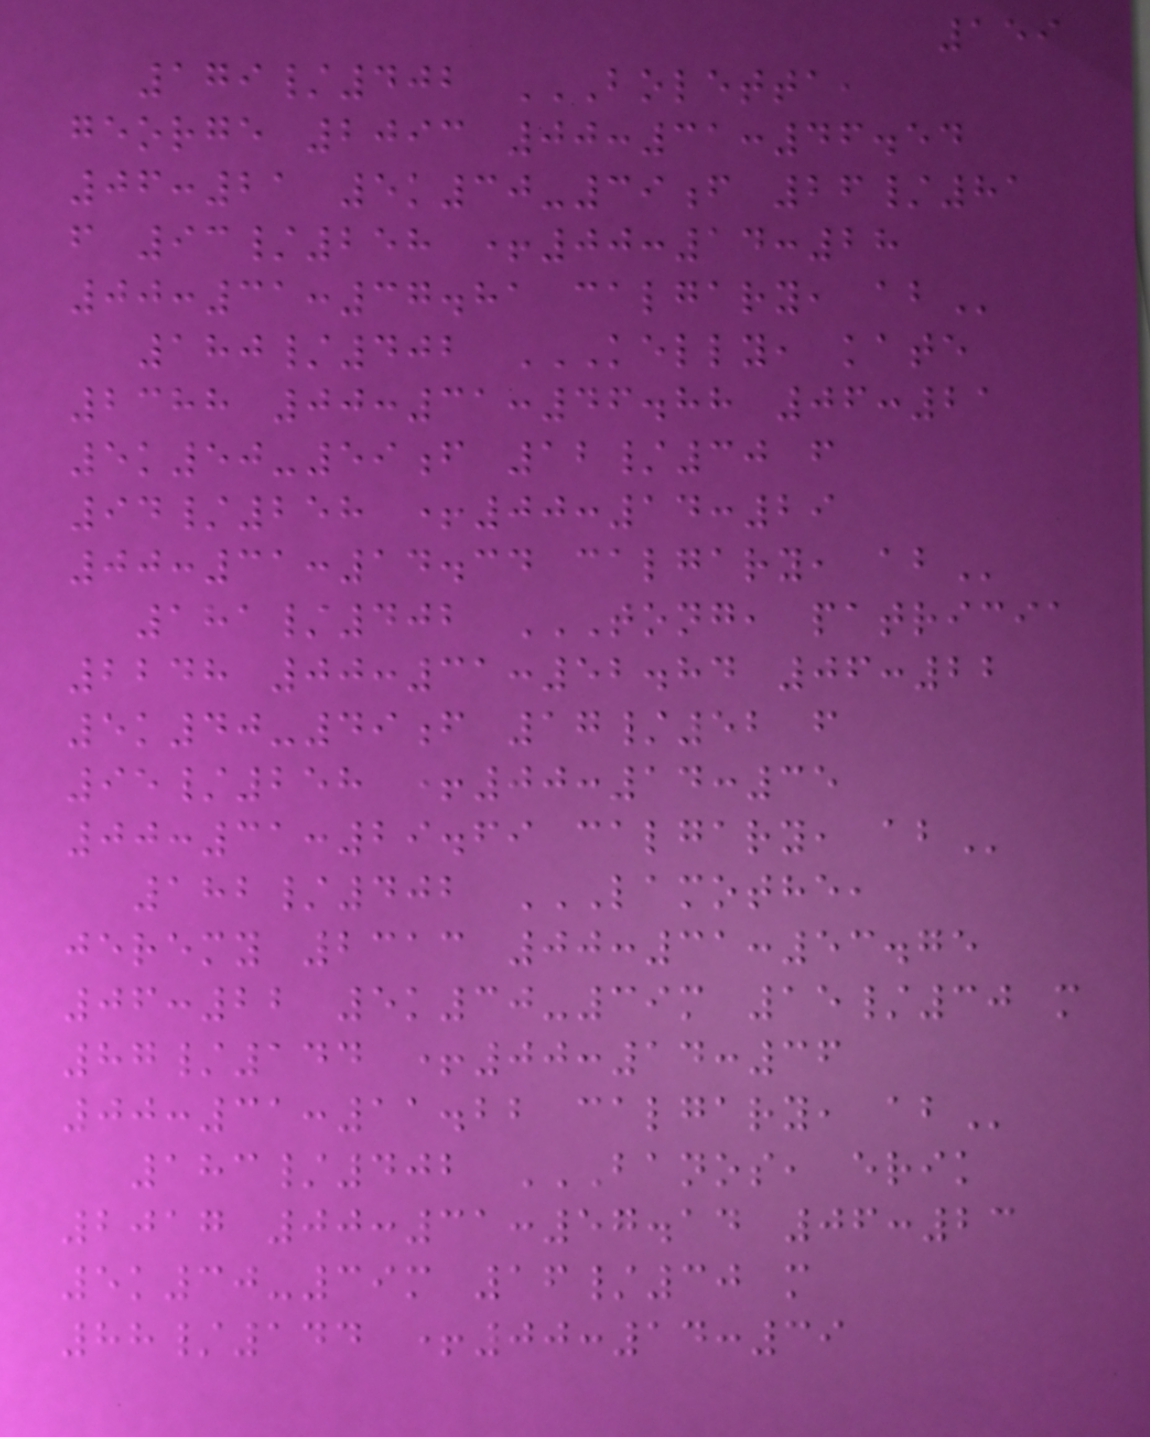159
179/402 BOLETTA,
GEORGE 2093 00:31:46.54
06:21 5K30-39F 26/81
F 93/258 +00:14:28
00:31:37.81 CALGARY, AB
180/402 KELLY, KATE
2388 00:31:46.88 06:21
5K50-59F 12/30 F
94/258 +00:14:29
00:31:14.34 CALGARY, AB
181/402 TONG, PATRICIA
2248 00:31:52.84 06:22
5K40-49F 17/52 F
95/258 +00:14:35
00:31:29.69 CALGARY, AB
182/402 LAMOTHE,
JEREMY 2313 00:31:53.75
06:22 5K30-39M 15/30 M
87/144 +00:14:36
00:31:11.22 CALGARY, AB
183/402 BANOS, ERIK
2017 00:31:57.14 06:23
5K30-39M 16/30 M
88/144 +00:14:39
